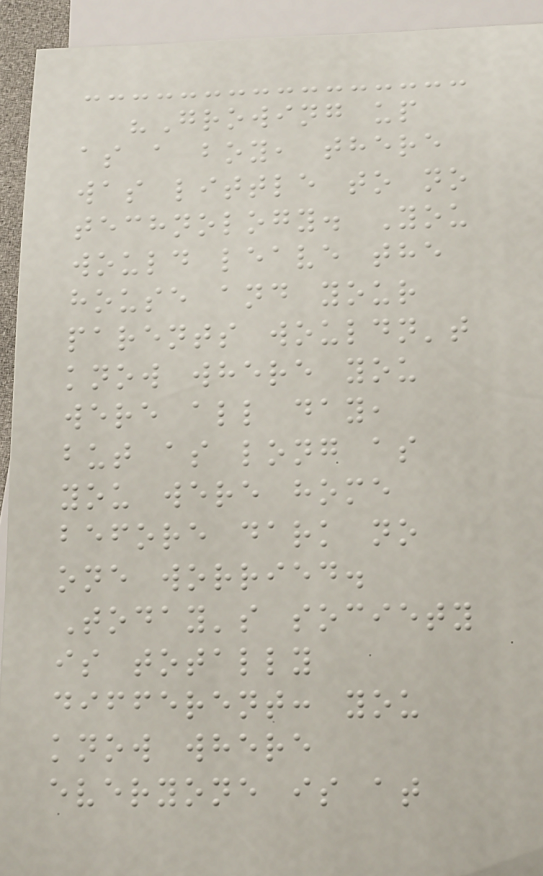"Growing up
as a boy, there
was little to no
technology. You
would leave the
house and your
parents wouldn't
know where you
were all day,
but as long as
you were home
before dark no
one worried.
Today's society
is totally
different: you
know where
everyone is at
